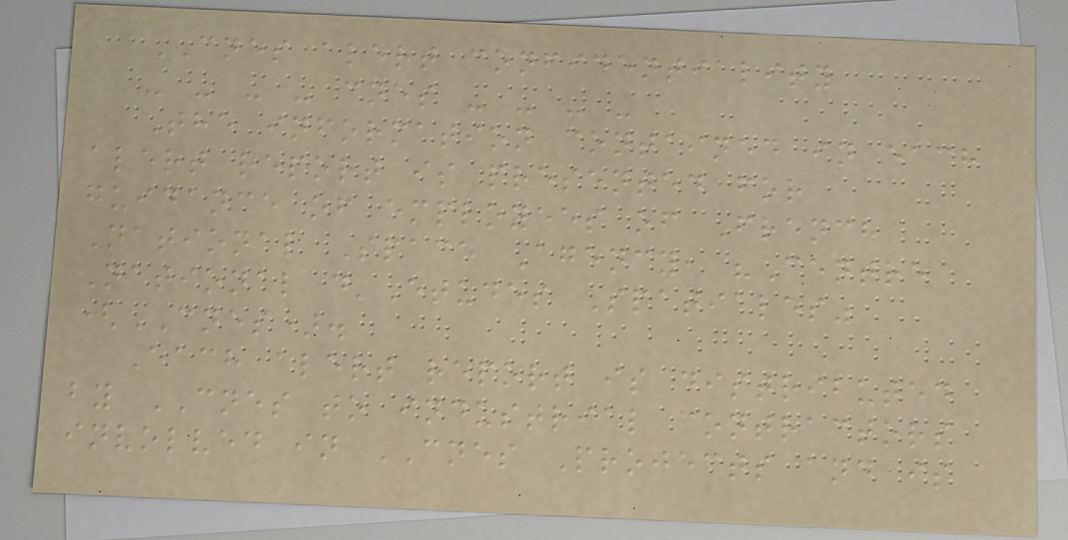CNES alert confidentiality
- - - - cnes - - - -
The information contained in each
alert report is presented for
guidance of employees of French
National Space Agency, "Centre
National d'Etudes Spatiales"
(CNES).
Each alert report is distributed
by CNES to industrial contractors
involved in CNES Projects and is
